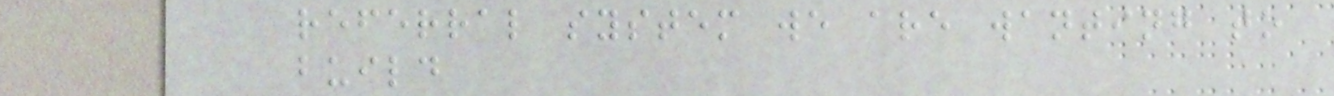referral system we are wanting to
build
